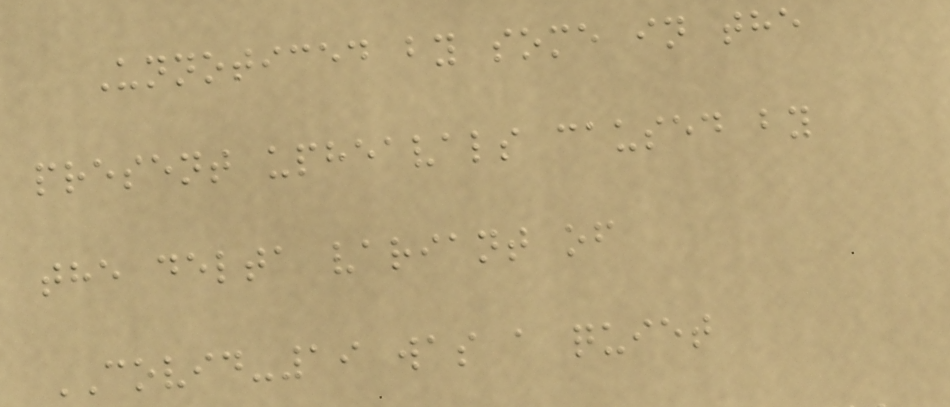Unnoticed by some in the
present upheavals caused by
the delta variant of
COVID-19 was a quiet
